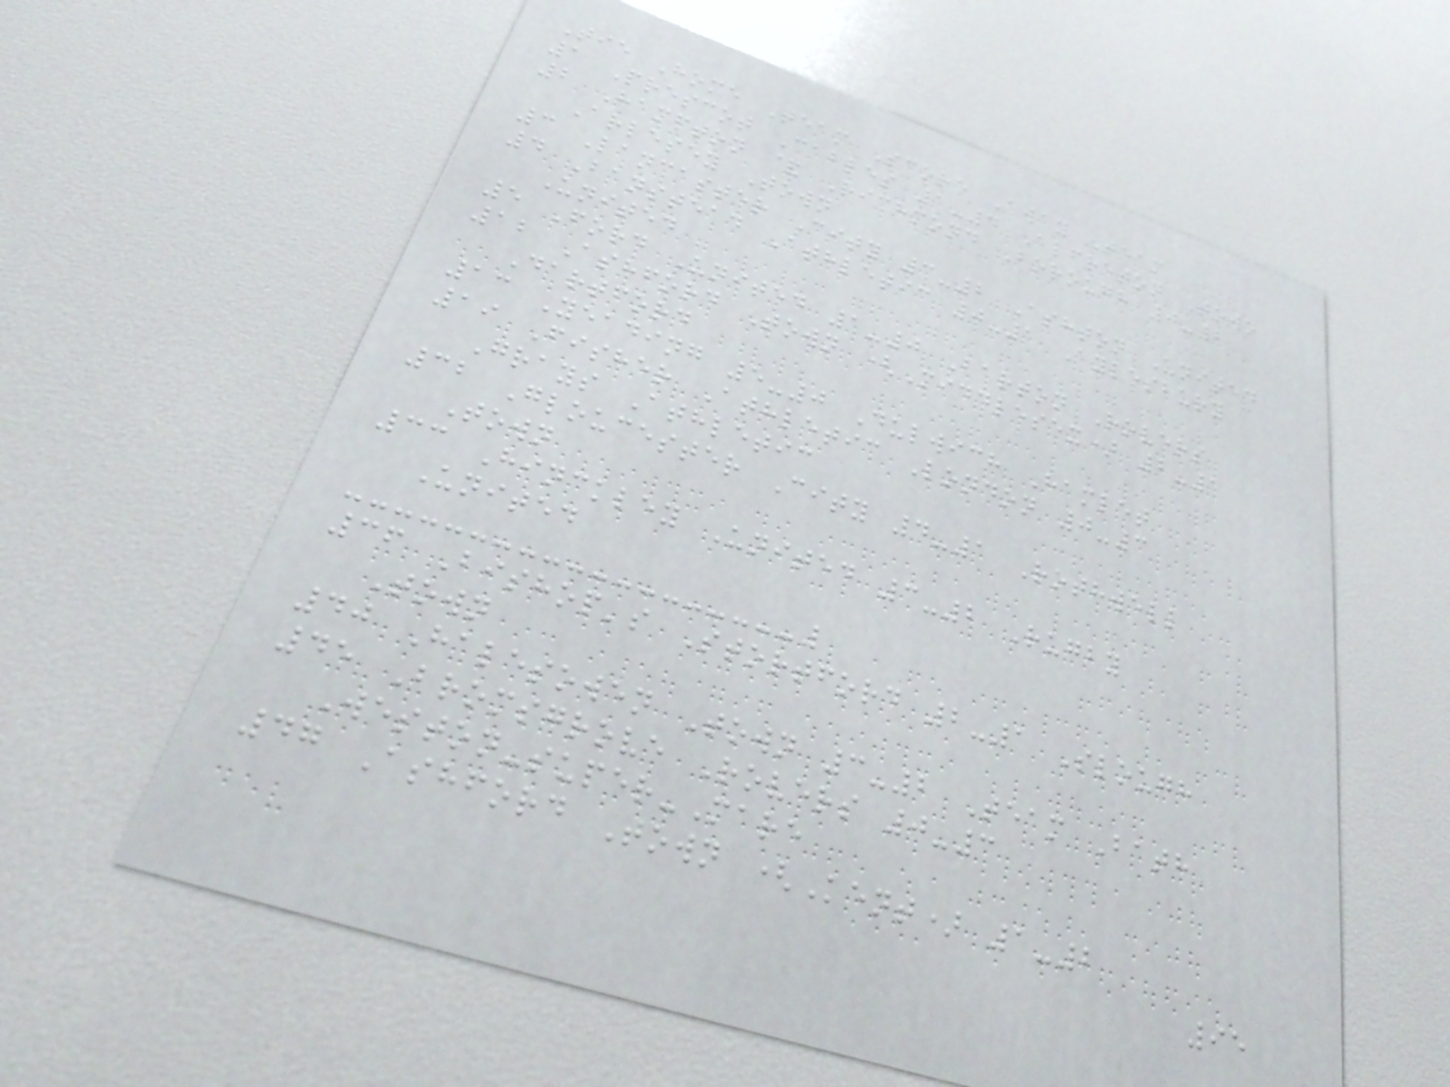Tie Home Team Score Away Team
1 Prescot Cables 1-4 Alfreton Town
2 Hampton & Richmond Borough 0-2
Arlesey Town
3 Lancaster City 3-2 Ashton United
4 Banstead Athletic 0-1 Aylesbury
United
5 Ford United 1-0 Barton Rovers
12 Ashford Town (Middlesex) 2-1
Dartford
13 Yeading 5-0 Dulwich Hamlet
19 Fisher Athletic London 0-3
Grays Athletic
32 Gloucester City 4-1 Rothwell
Town
33 Hinckley United 3-2 Rugby
United
36 Bishop's Stortford 2-1 Slough
Town
40 Halesowen Town 3-2 Team Bath
45 Bromsgrove Rovers 0-3
Weston-super-Mare
47 Ashford Town (Kent) 1-2
95
